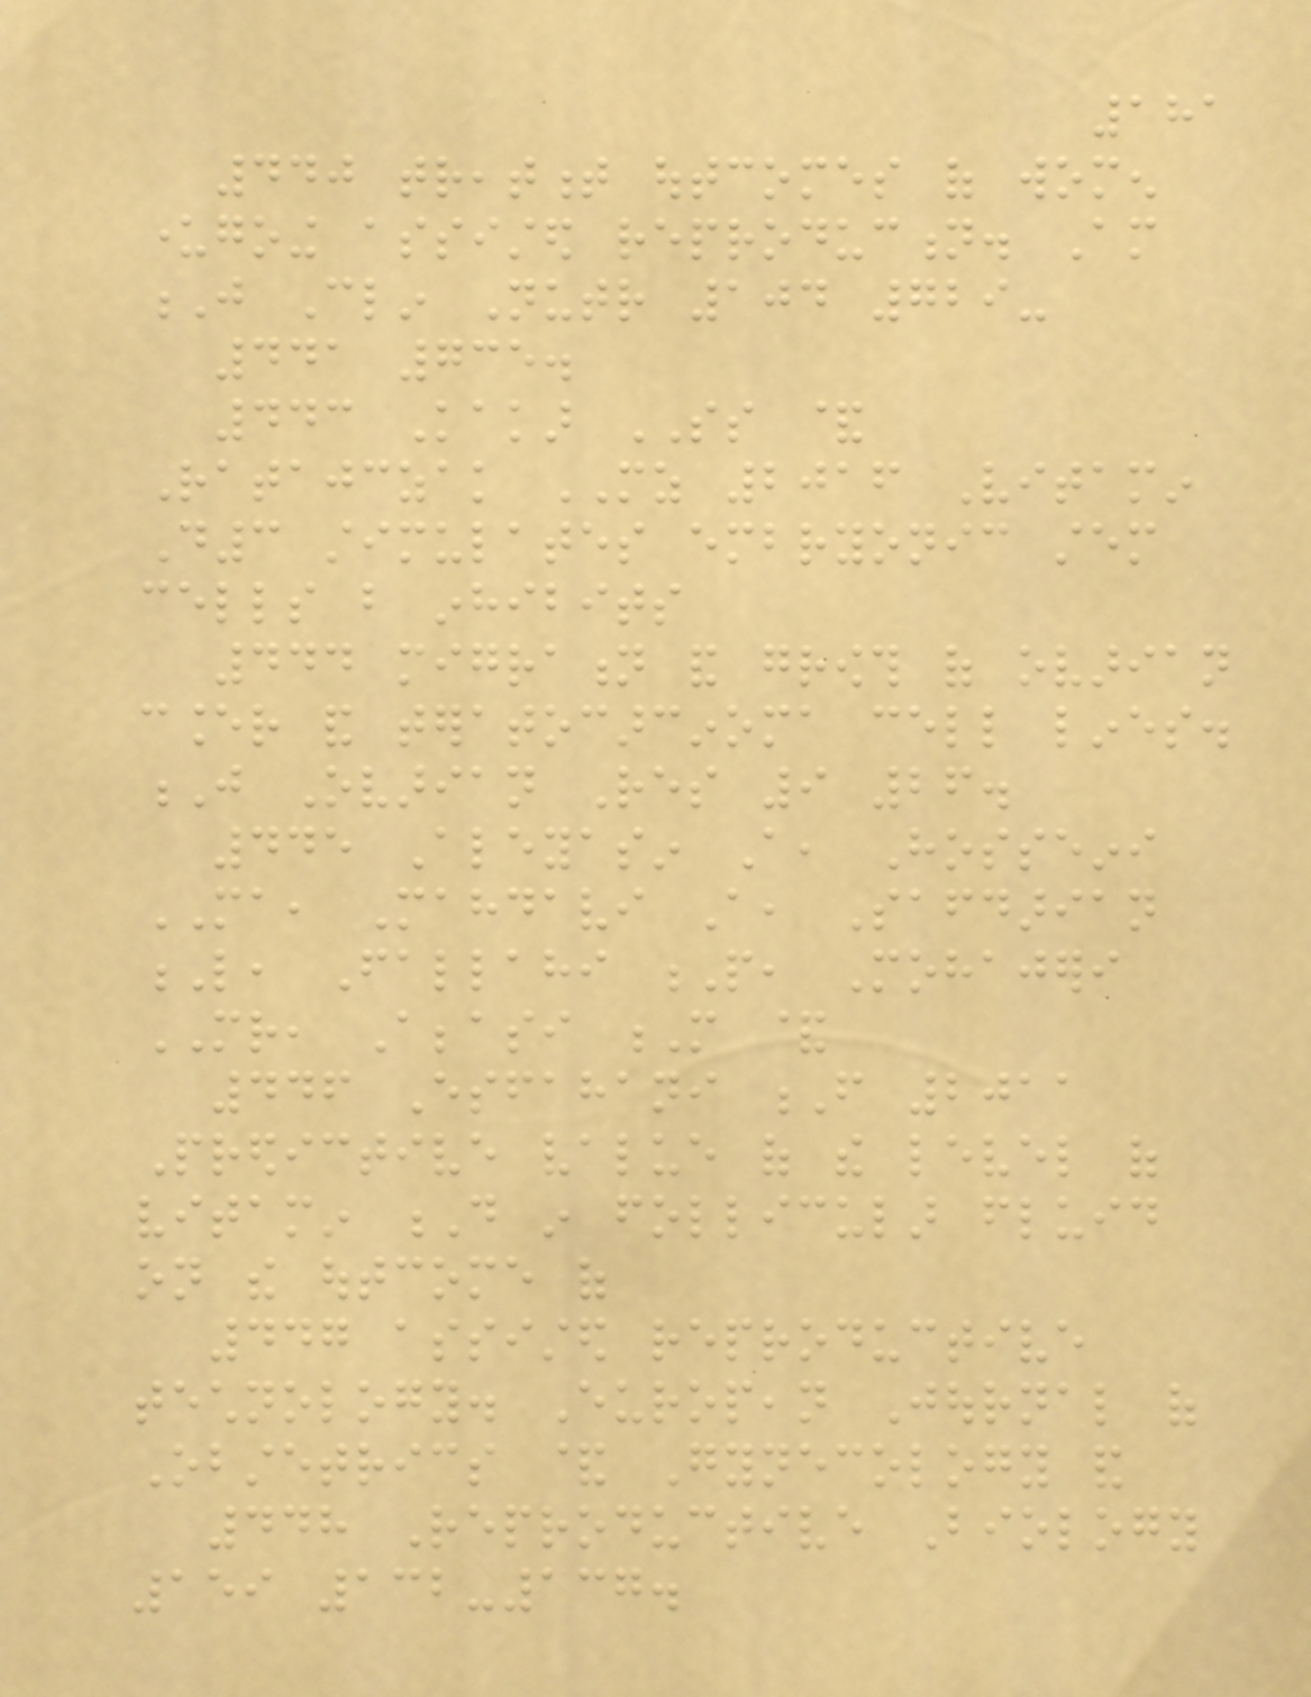181
440 treatment outcomes of women
undergoing assisted reproduction. Am
J Clin Nutr 104 729-
441 735.
443 Kakar SS &
Ratajczak MZ 2016 Vitamin
D3 stimulates embryonic stem
cells but inhibits
444 migration and growth of ovarian
cancer and teratocarcinoma cell lines.
J Ovarian Res 9 26.
445 Aleyasin A, Hosseini
MA, Mahdavi A, Safdarian
L, Fallahi P, Mohajeri
MR, Abbasi M &
446 Esfahani F 2011
Predictive value of the level of
vitamin D in follicular fluid
on the outcome of
447 assisted reproductive
technology. European Journal of
Obstetrics & Gynecology and
448 Reproductive Biology
159 132-137.
